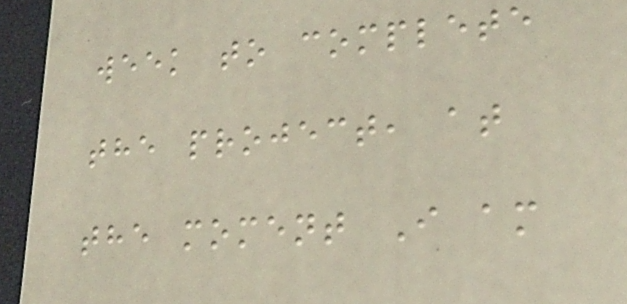week to complete
the project, at
the moment I am
